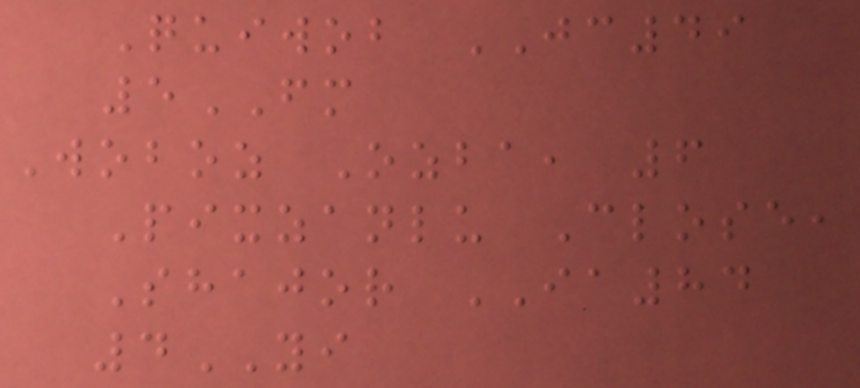Quiwob JC49
5FM
Woboz Ozba, 6
Pixzanlu Close,
Shajor IA84
4YI
